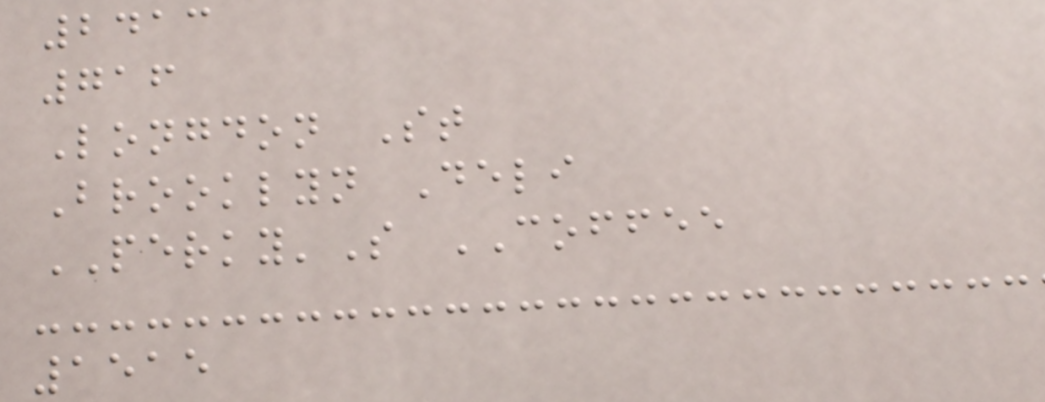2413
716
Longdon St
Brooklyn Deli
PERKY'S COFFEE
1515
